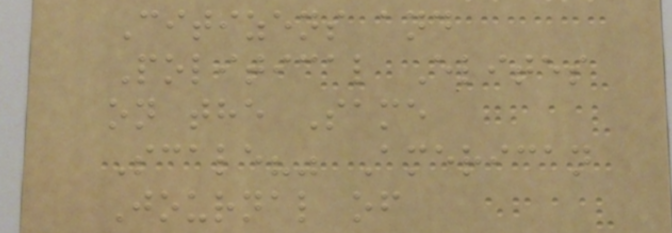Citizens and
Political Elites
on the Same
Scale?" American
Journal of
